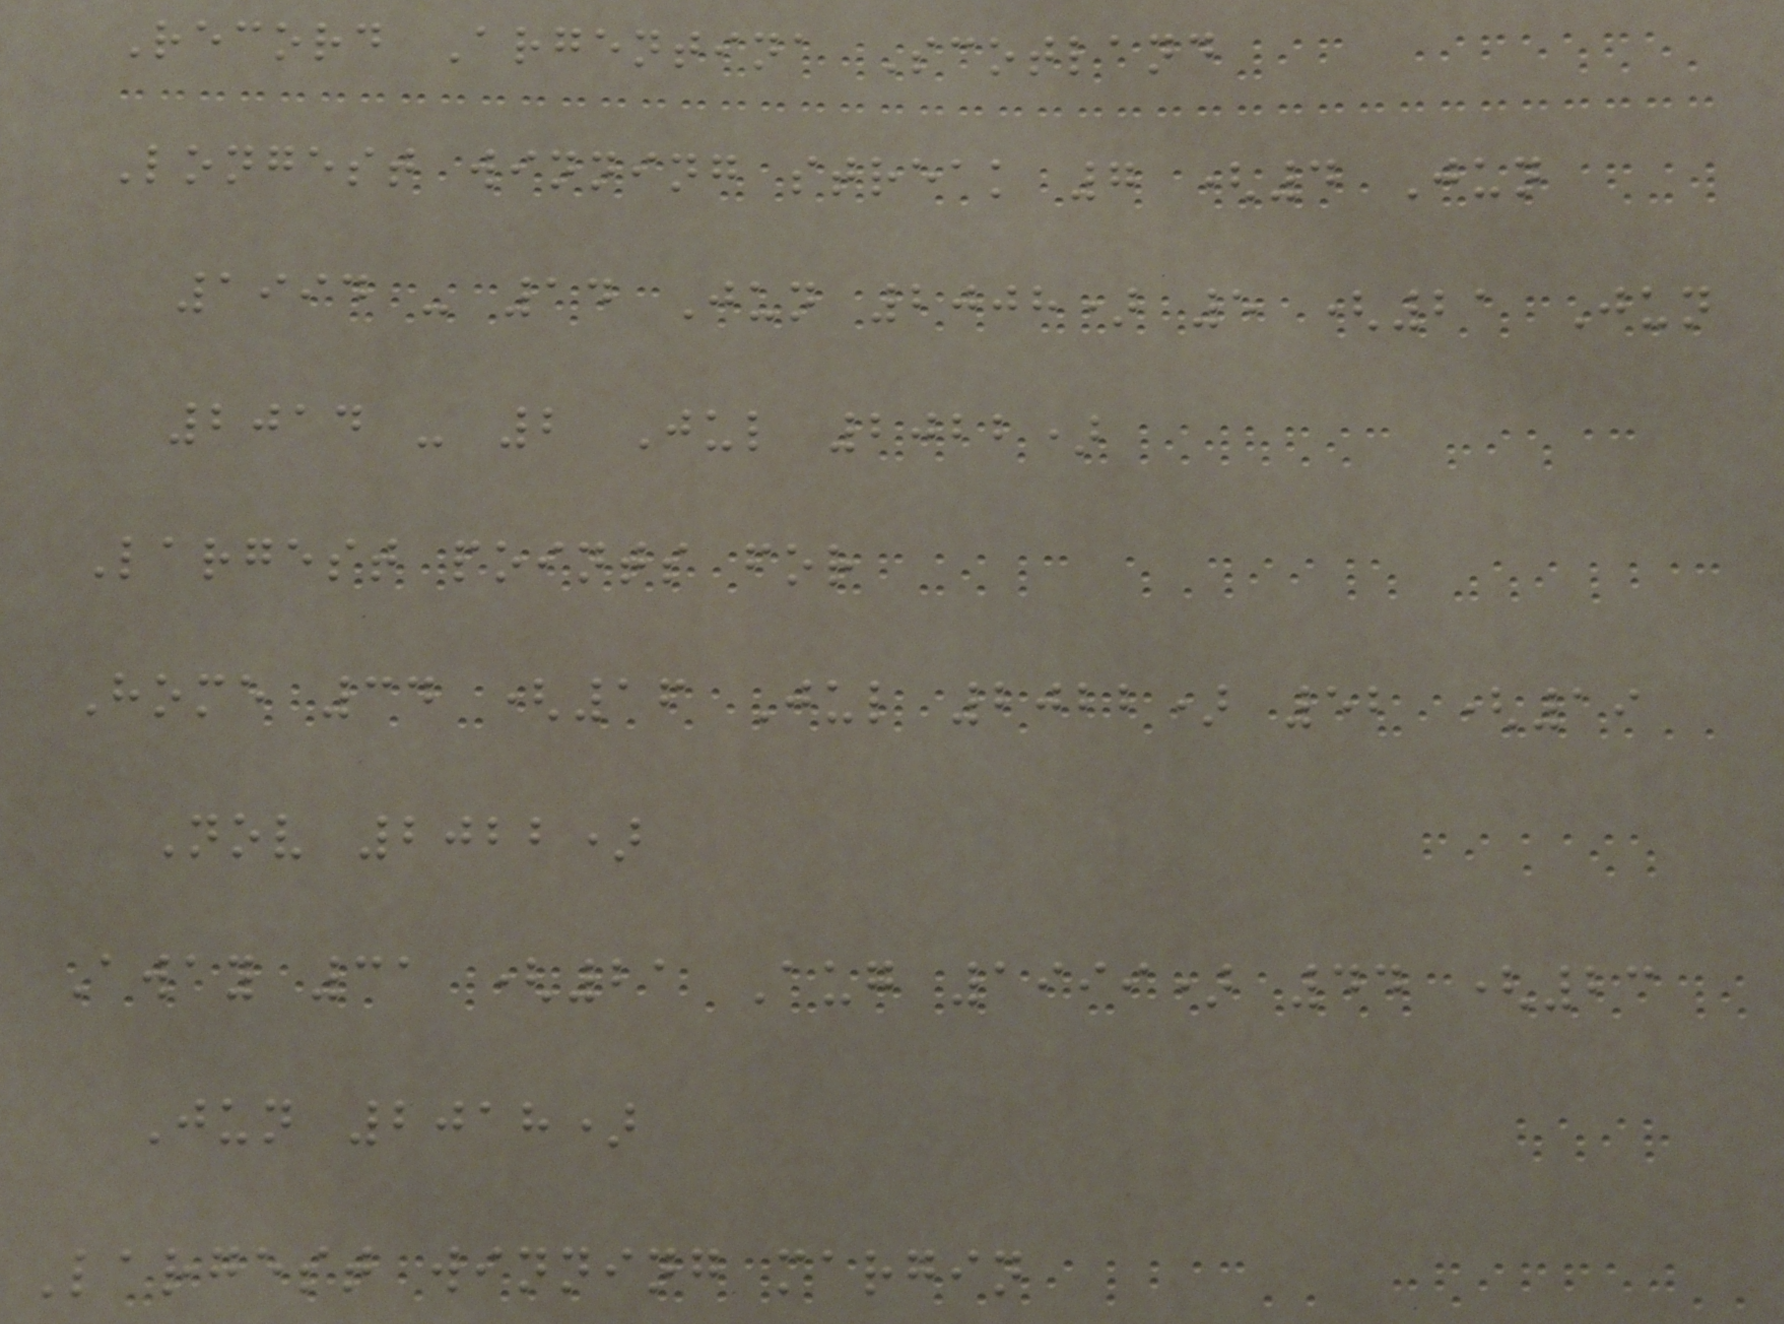Record Argentina Scotland
Longest winning streak 7 (4 Jun
1994 - 14 Jun 2008) 5 (21 Jun
2014 - 2 Jul 2022)
Largest points for
Home 34 (16 Jul 2022) 52 (19
Nov 2022)
Away 31 (21 Aug 1999) 44 (23
Jun 2018)
Largest winning margin
